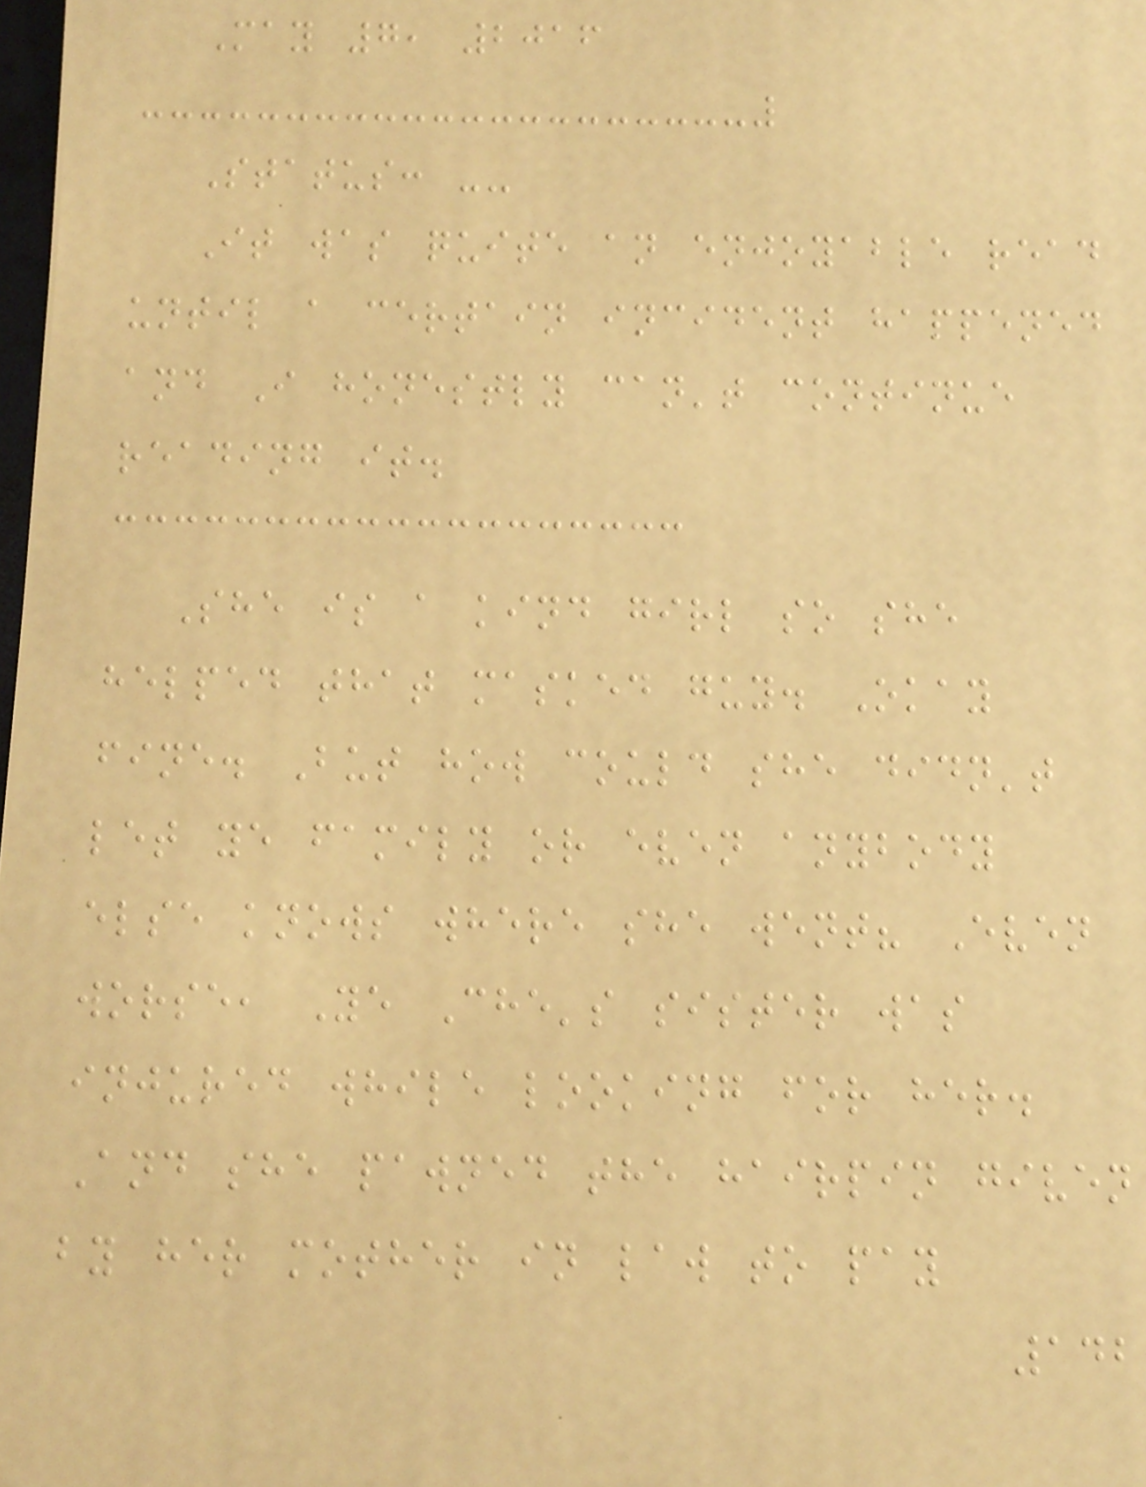May 7, 2016
Status: --
It was quite an enjoyable read
until a certain incident happened
and I honestly can't continue
reading it.
She is a kind girl so she
helped that masked guy. Okay
fine. But how could she didn't
let ye family or even anybody
else knows where she went? Even
worse, Ye Che's sister was
injured while looking for her.
And she pawned the hairpin given
by her mother in law to pay
142
